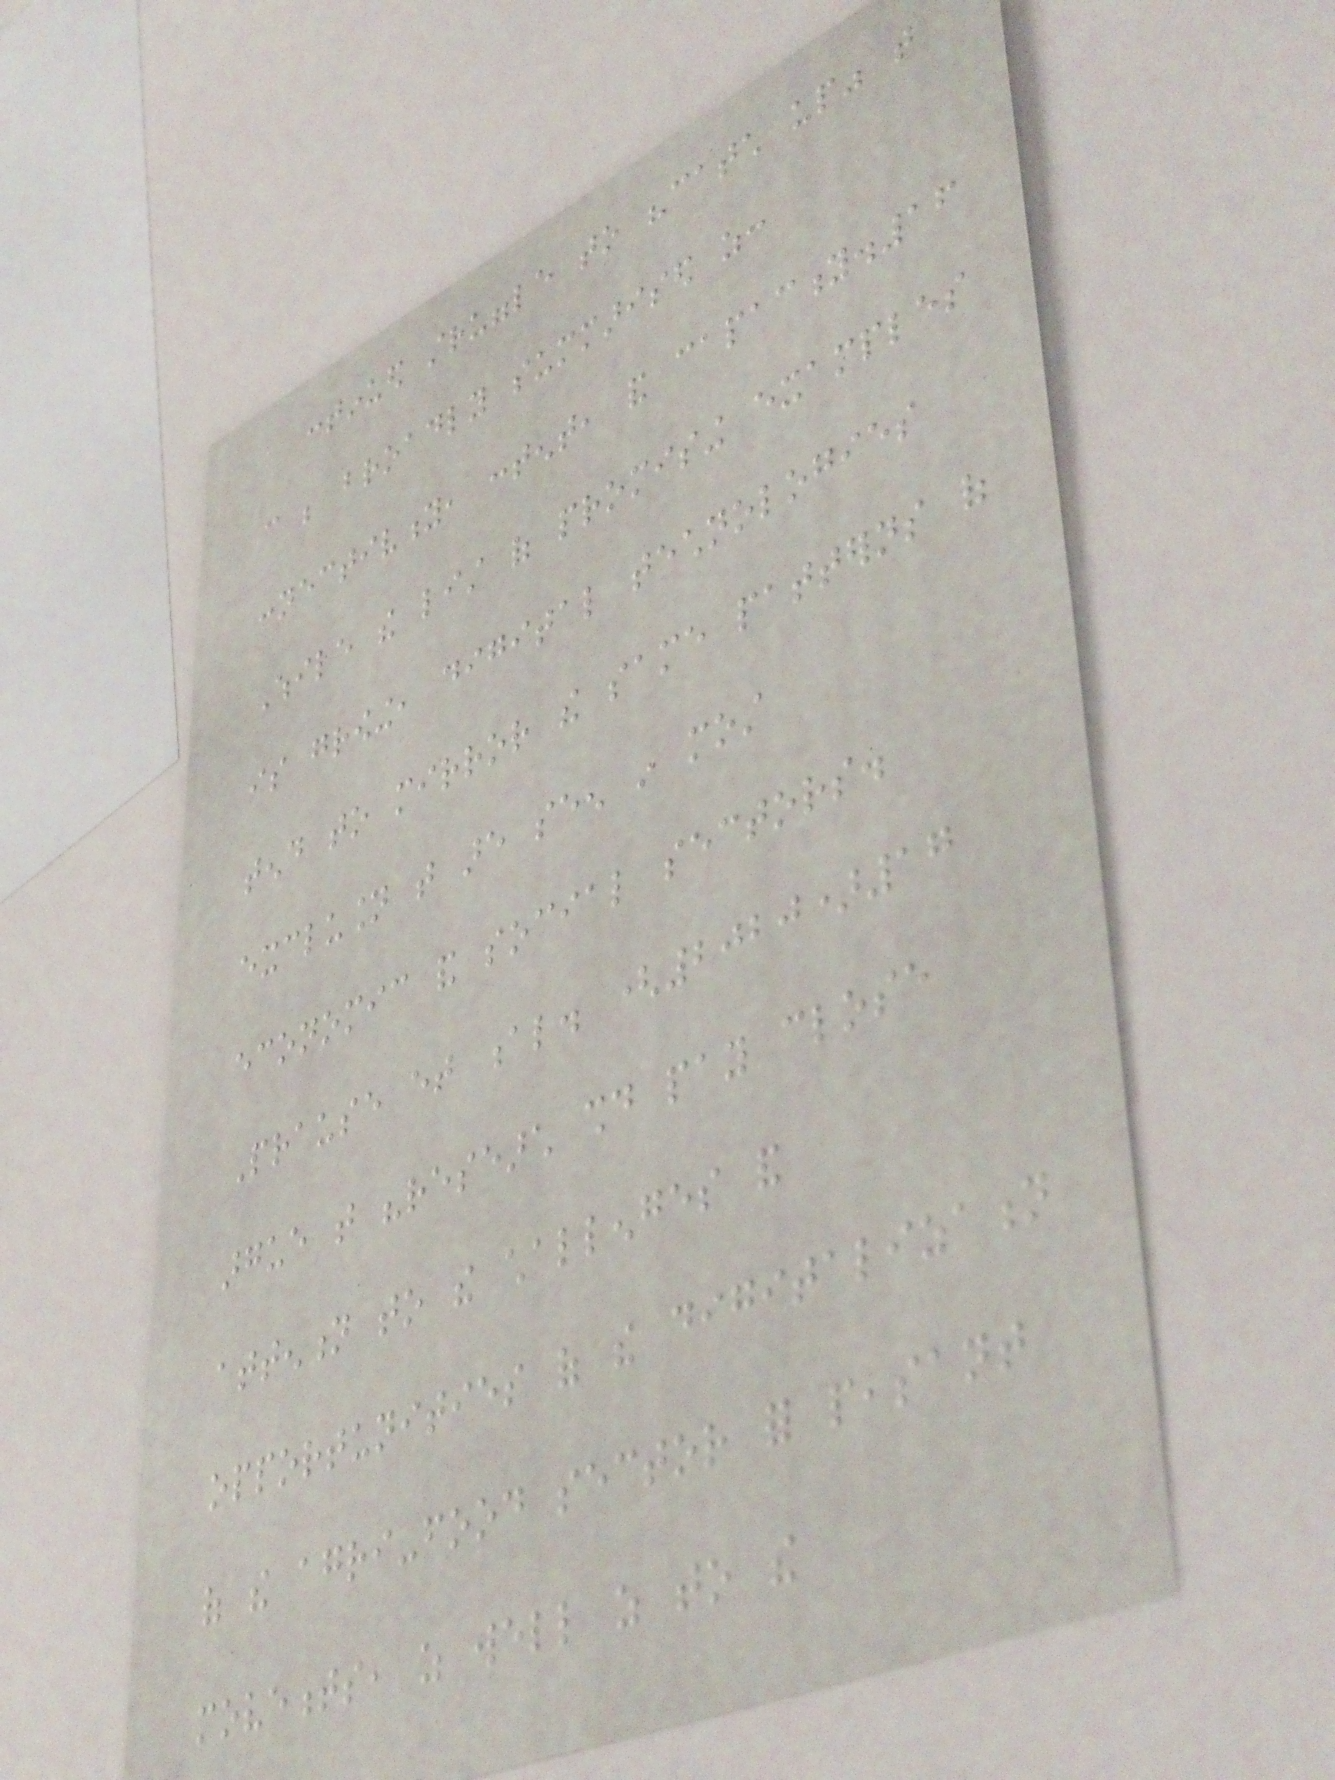continued struggle to "catch up" that
can be broadly summarised as:
connectivity, content, and capacity.16
While the list of promising examples
is growing, digital technologies
tend to mirror the same patterns of
exclusion that are seen in most
economic and social sectors.
Prause et al. (2020)17
argue that "research should pay close
attention to the challenges and
opportunities of the digitalization
of the agri-food sector for peasant
movements, as well as to the
